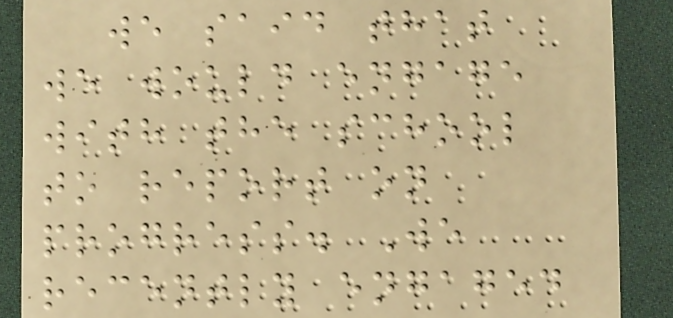we said that
we would engage
with the school
to report on
progress. We
recently engaged
